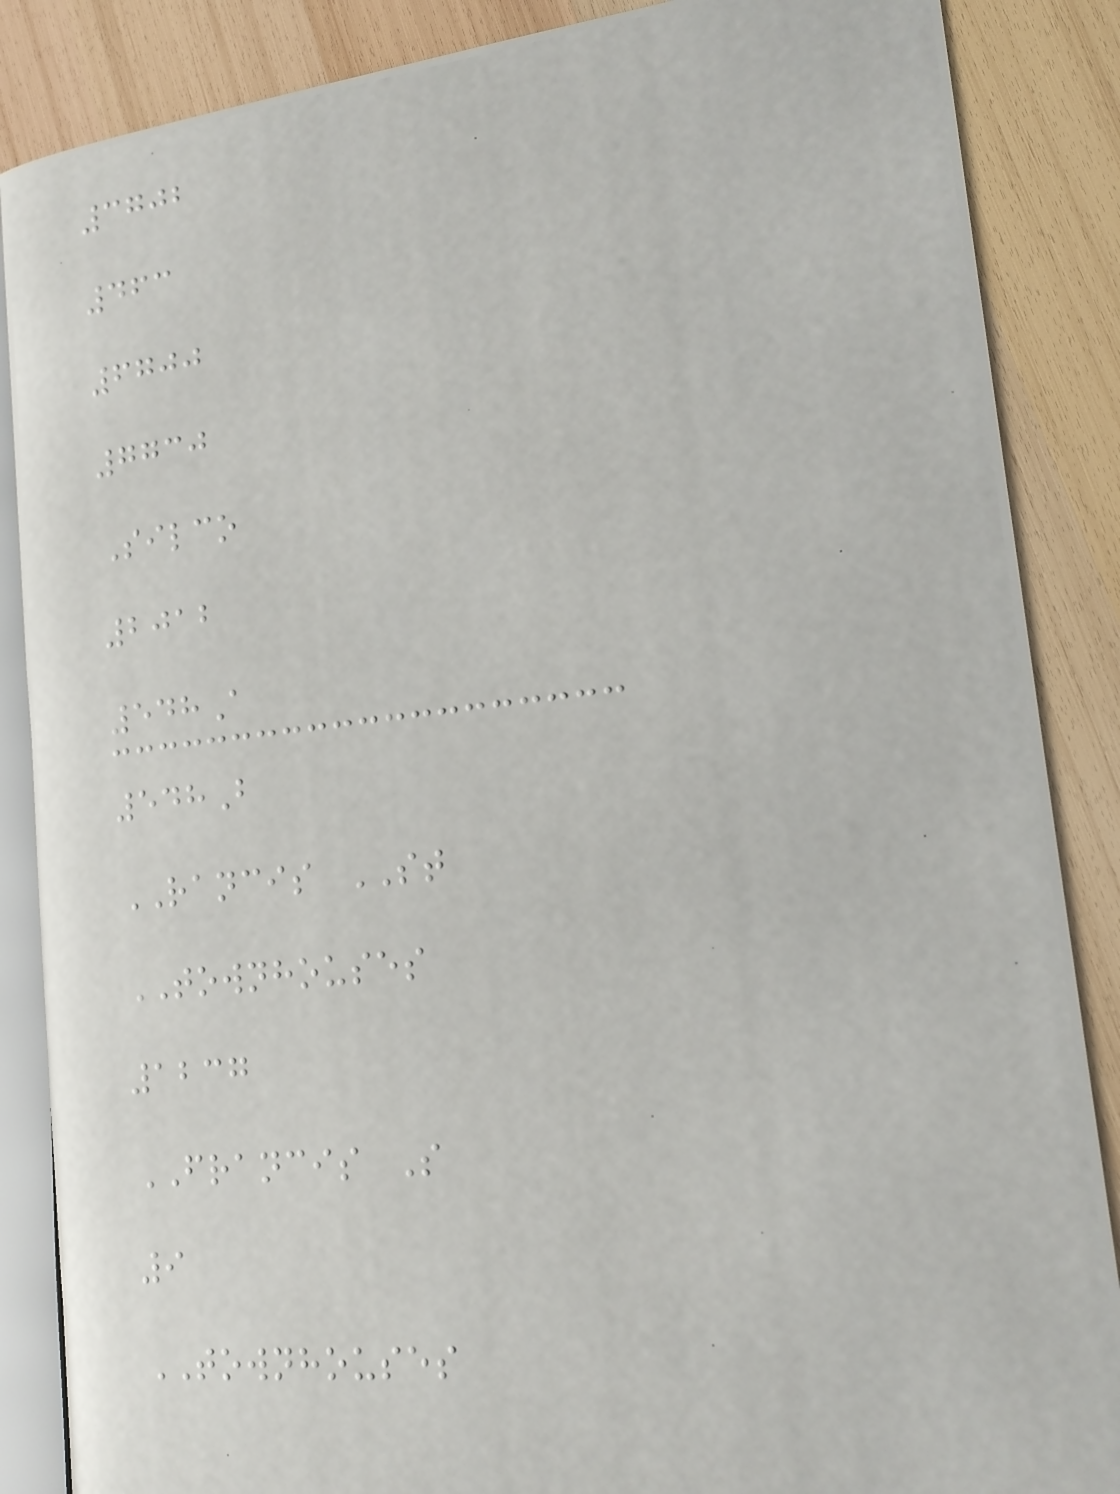3702
463
6700
7730
Silco
2012
548A
548B
RANCIS ST
TOWNHOUSES
1237
FRANCIS S
9
TOWNHOUSES
